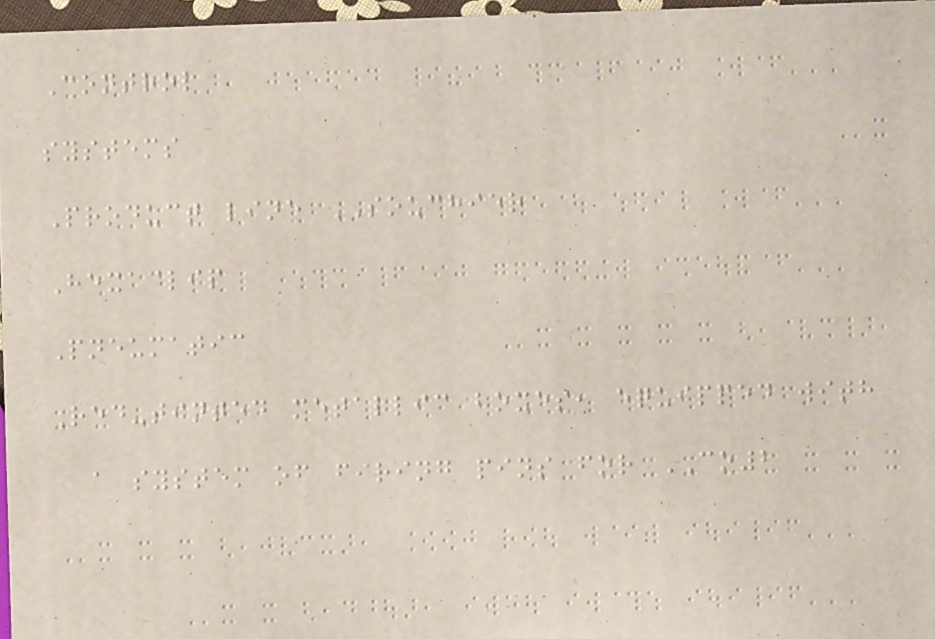Control
systems
Product line SOUCHIER
Hexaclip
Pneumatic
Red-tinted metallic boxes, equipped with
a system of firing pins for CO2
